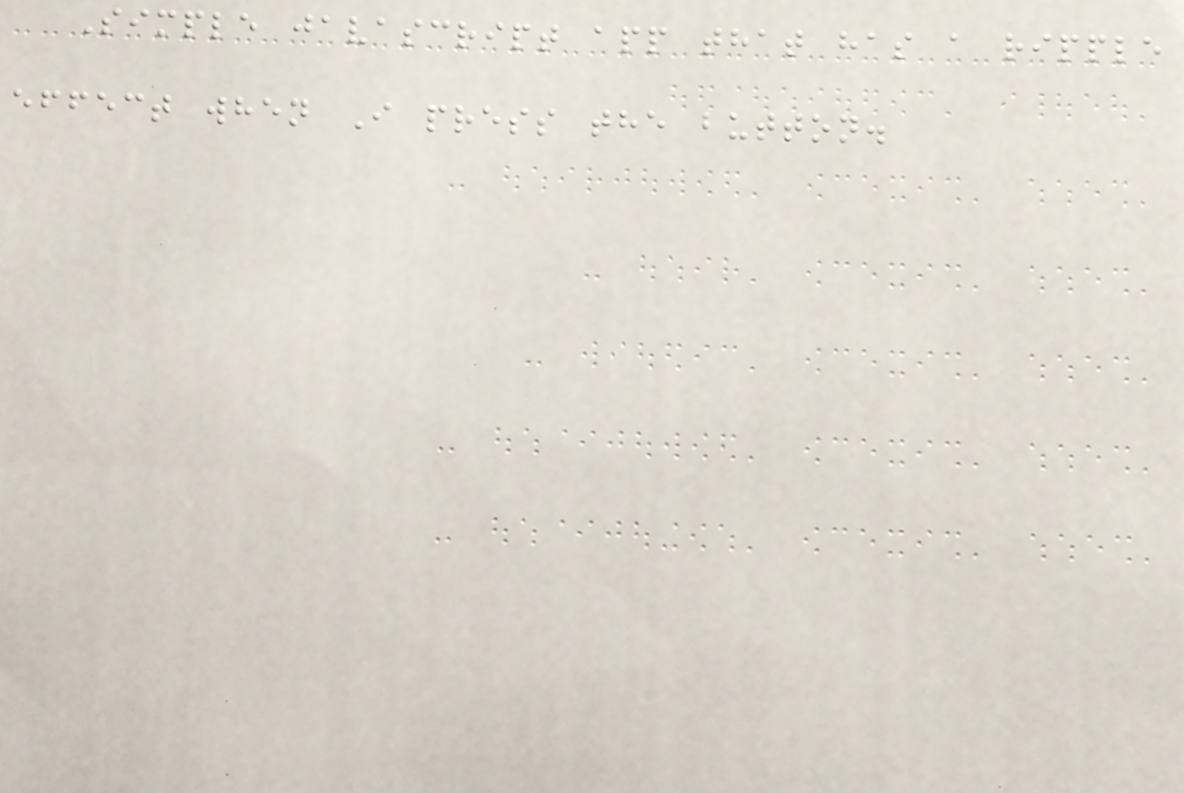Simple javascript app that has a ripple
effect when I press the button.
